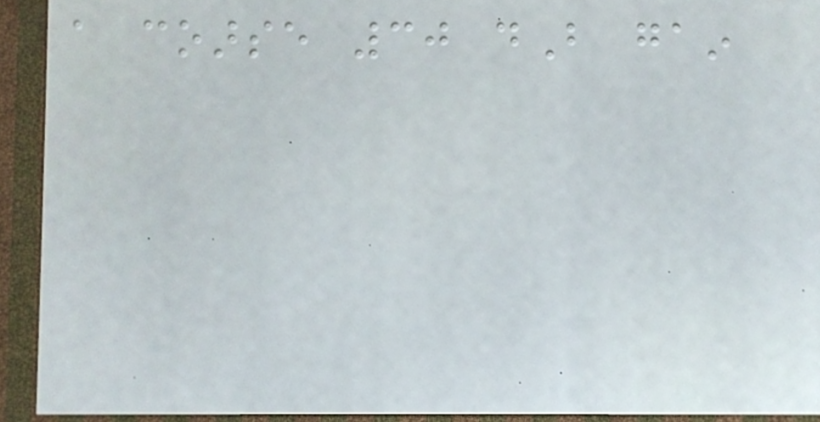a coarse 30 dB gain
